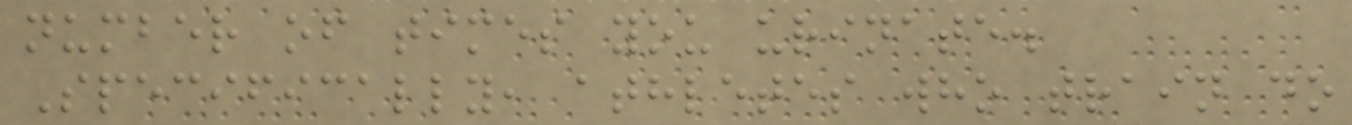number of times you urinate.
Specifically, athletes who train do
